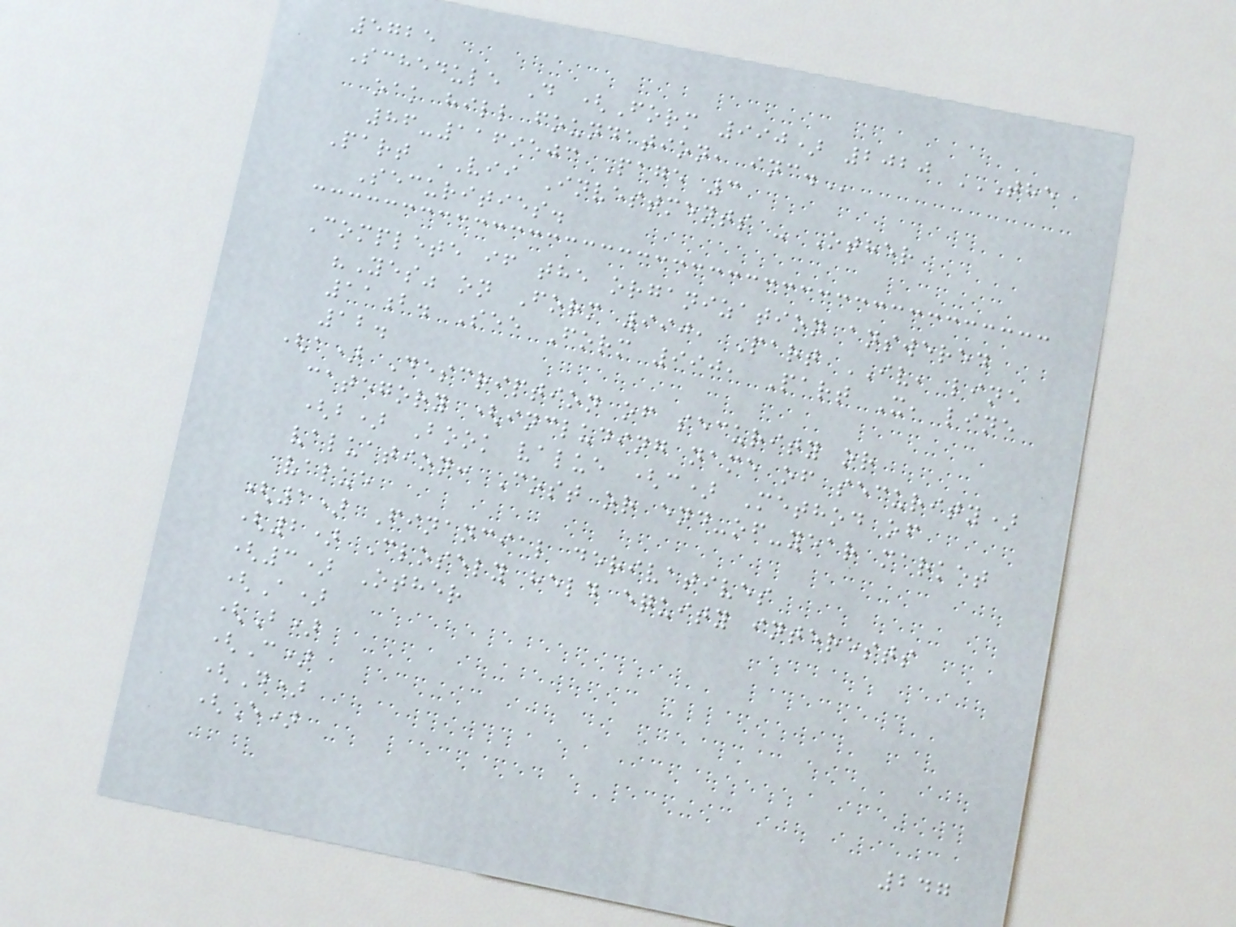5725
Schedule D (Form 990) 2020 THE
OAK HILL FOUNDATION, INC.
86-1169503 Page 3
Part VII Investments - Other
Securities.
Complete if the organization answered
"Yes" on Form 990, Part IV, line
11b. See Form 990, Part X, line
12.
(a) Description of security or
category (including name of security)
(b) Book value (c) Method of
valuation: Cost or end-of-year market
value
(1) Financial derivatives
(2) Closely held equity interests
(3) Other
(A)
(B)
(C)
(D)
(E)
247
